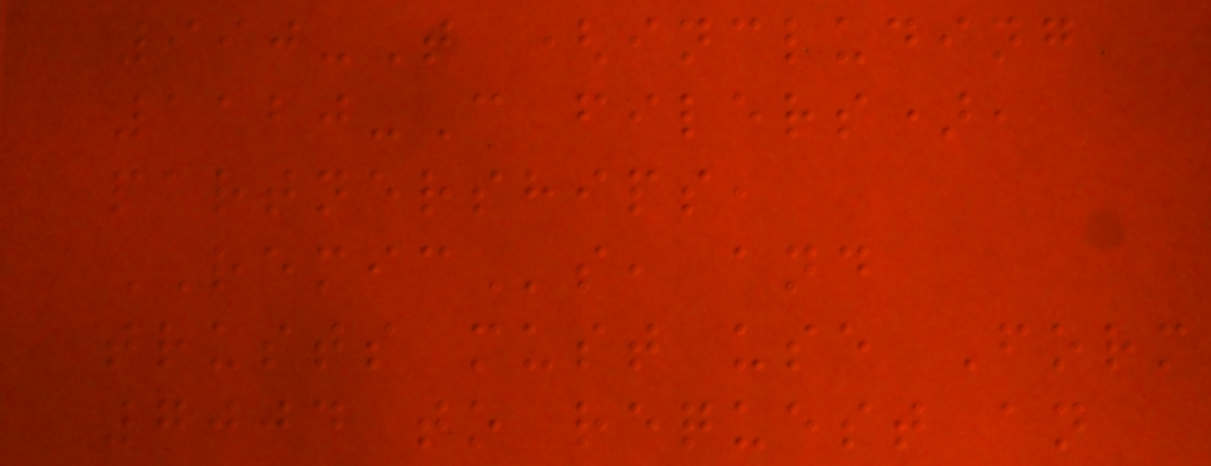990-T (including
1120-C filers),
partnerships,
REMICs, and
trusts must use Form
7004 to request an
